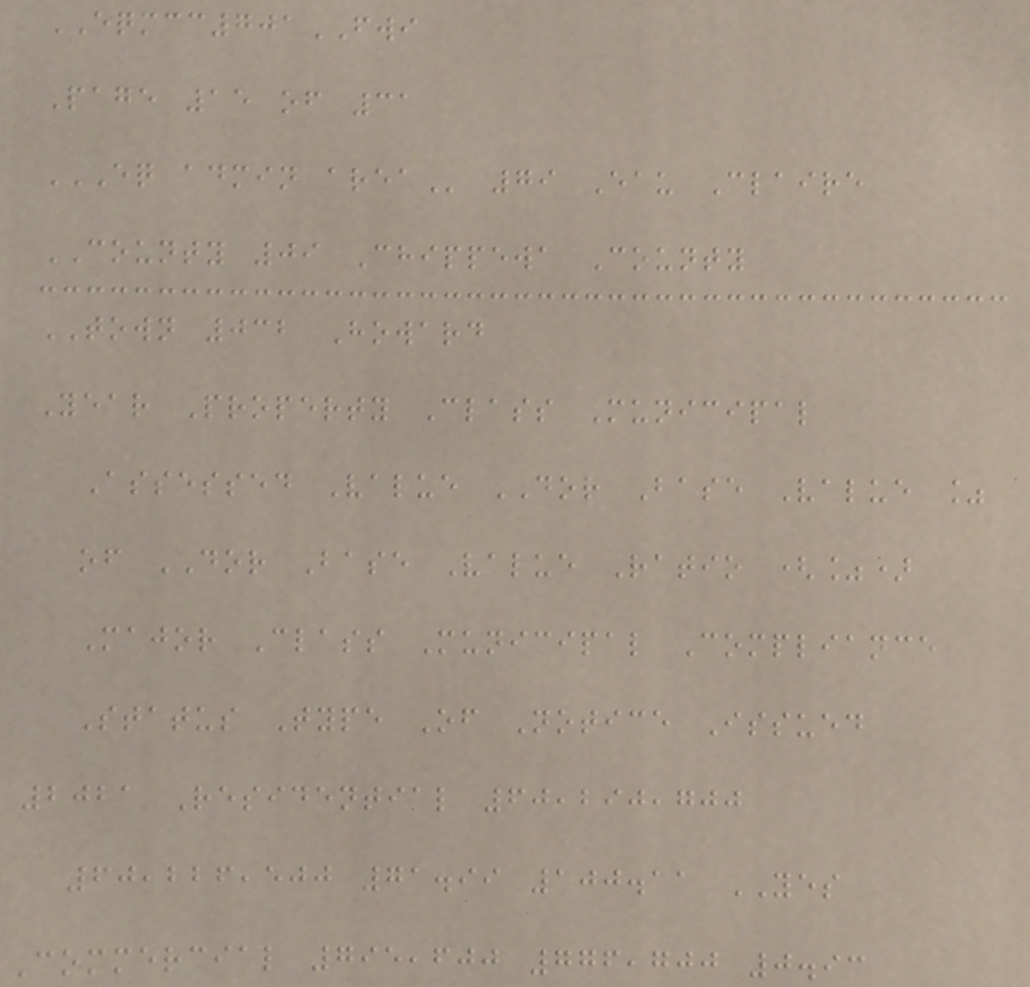EQMCC701FWI
Page 15 of 31
EQ ADMIN AREA 79 Eau Claire
COUNTY 09 Chippewa County
TOWN 032 Howard
Year Property Class Municipal
Assessed Value DOR Base Value %
of DOR Base Value Ratio (%)
Major Class Municipal Compliance
Status Type Of Notice Issued
2021 Residential 60,290,700
60,226,500 71.99 100.11 YES
Commercial 795,600 776,700 0.93
